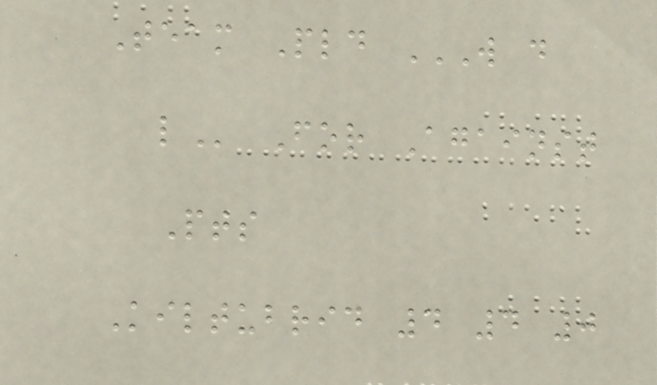Team Pld W D
L For Against
Pts
Kiltubrid 4 4 0
